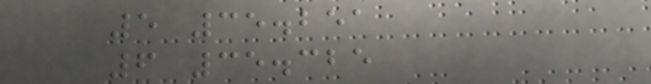5 35.251
6 35.325
